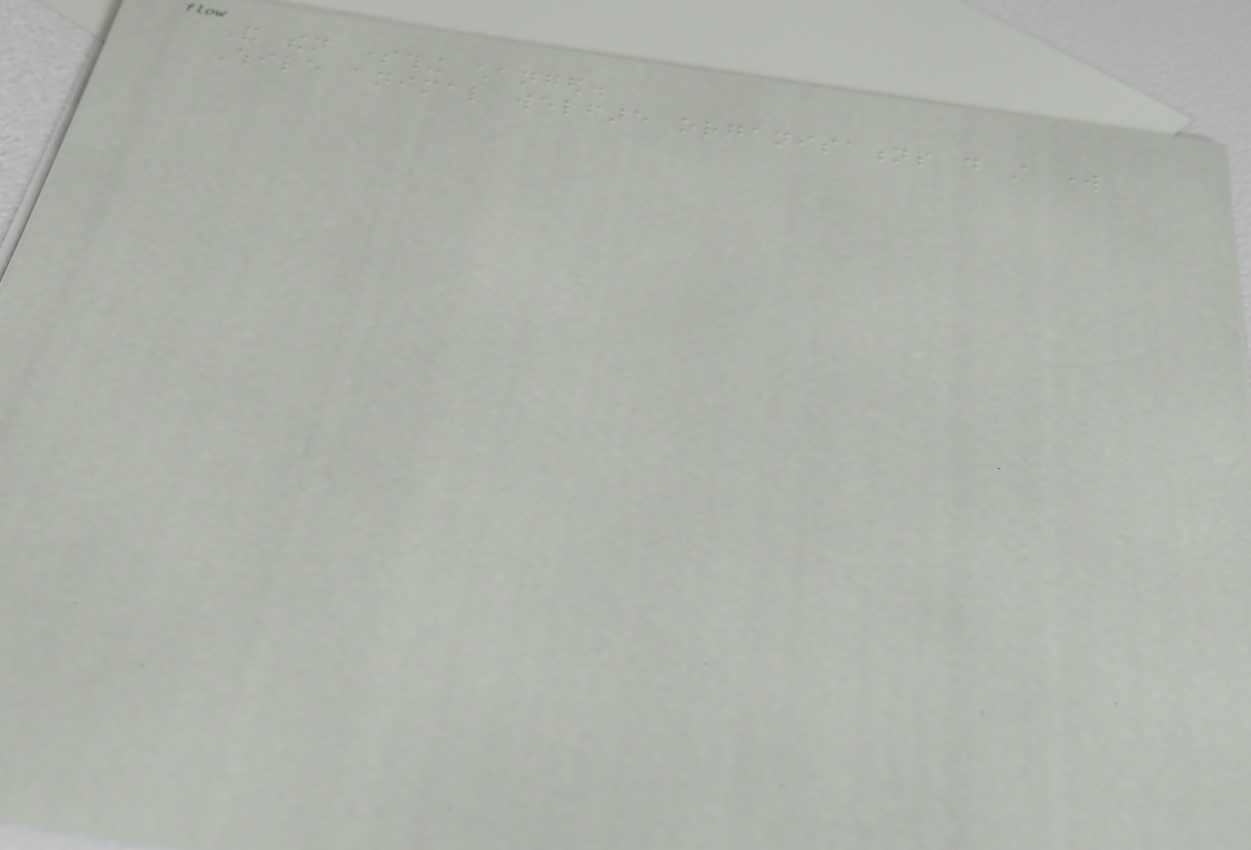And then something changed.
While animal welfare organisations do still work
